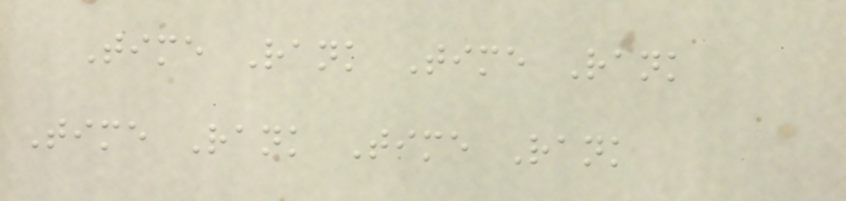Time Rank Time Rank
Time Rank Time Rank
